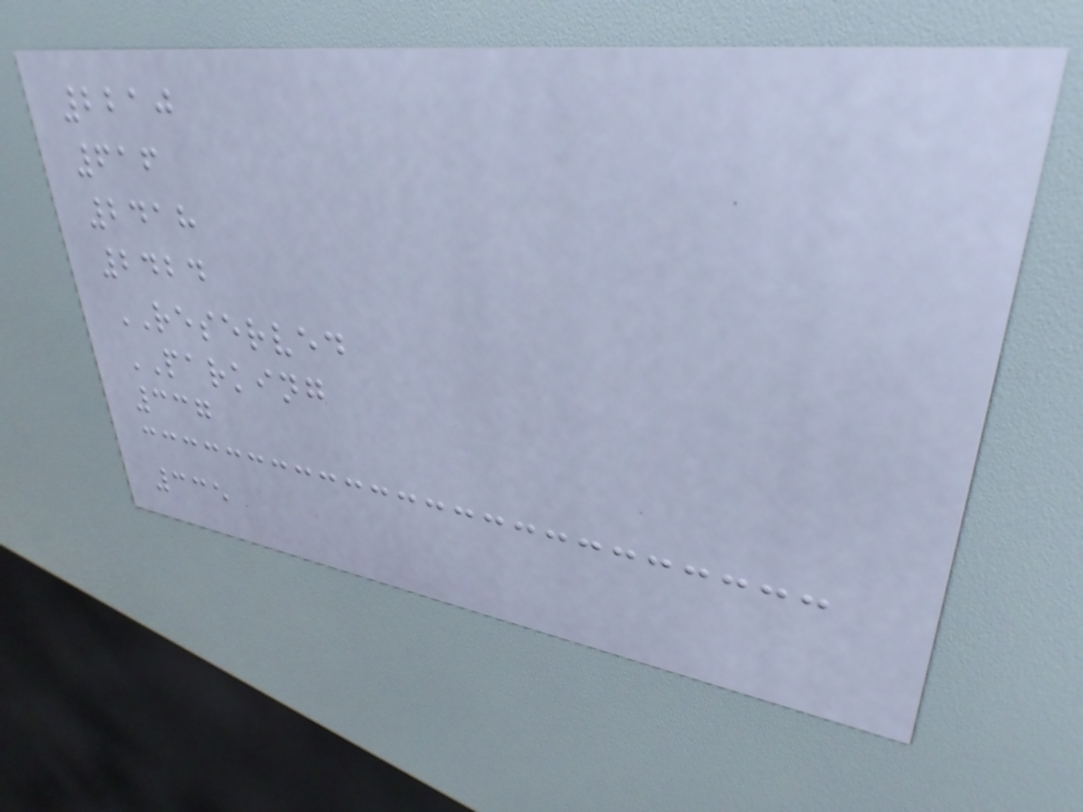2210
616
2418
2424
RESERVED
PARKING
337
335
